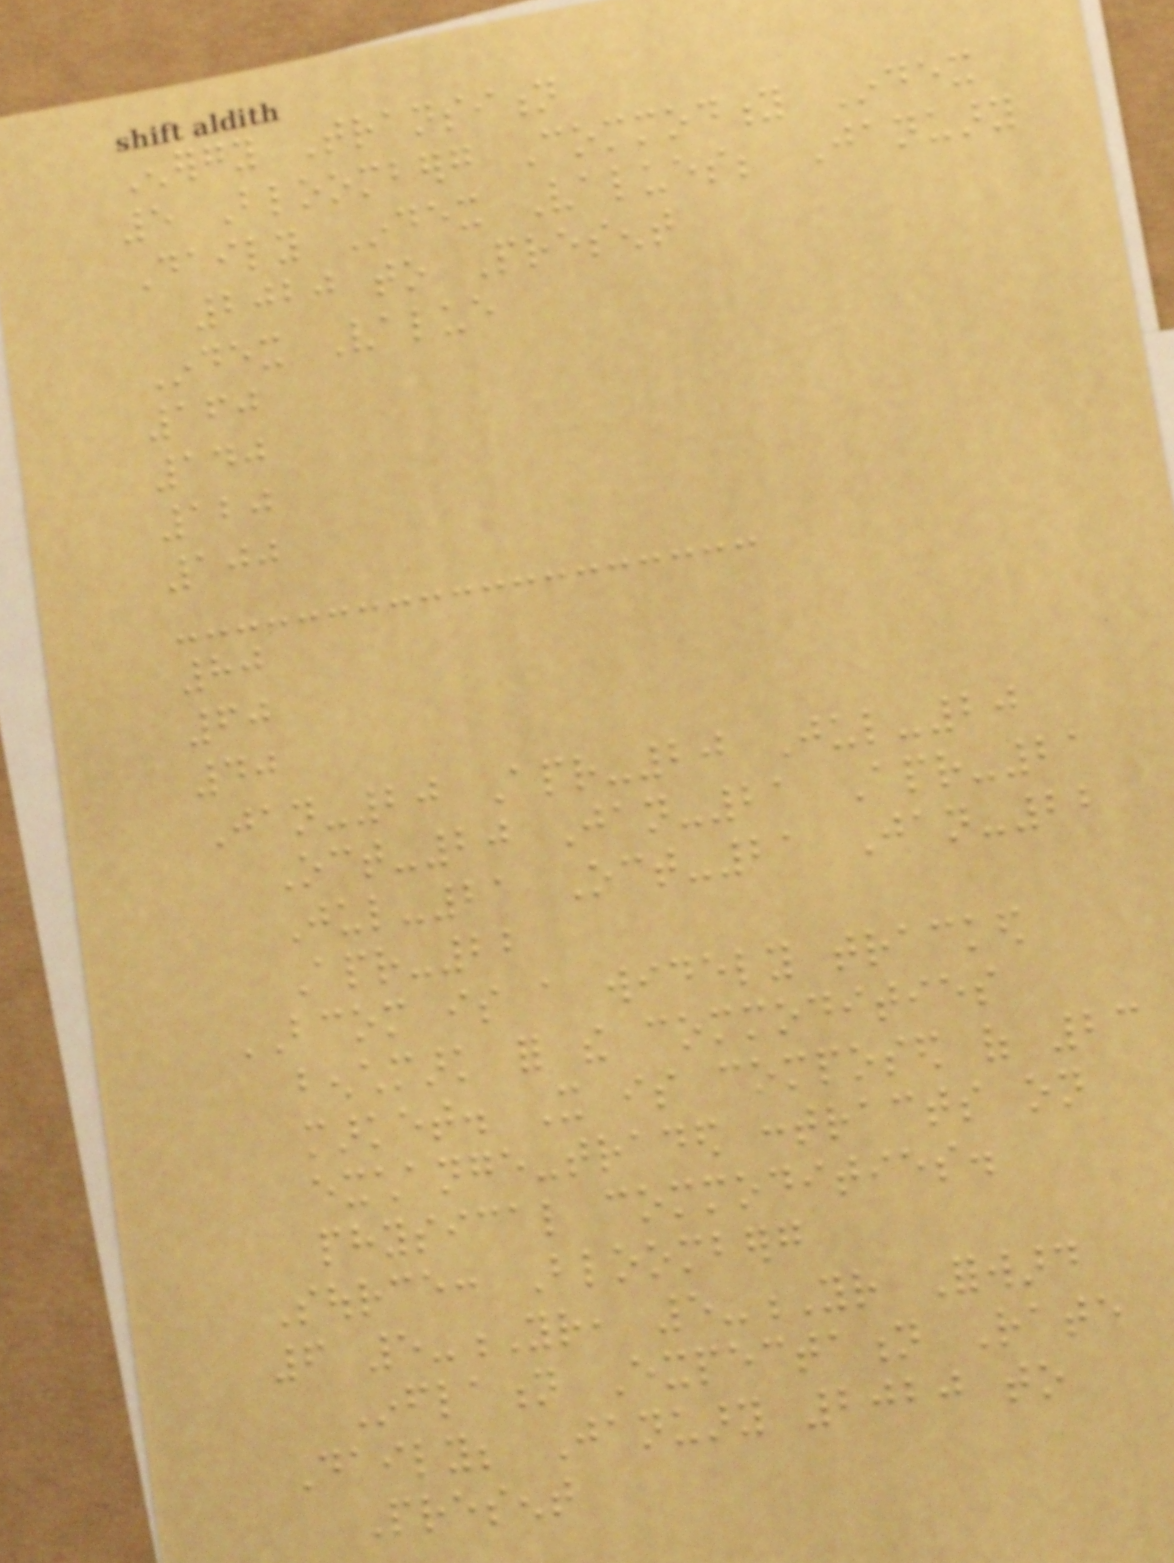Energy Transition
5 Bloomberg Commodity Index
Daily Index Values; January
2020 to Present
Index Value
160
140
120
100
80
60
40
Jan-20 Apr-20 Jul-20
Oct-20 Jan-21 Apr-21
Jul-21 Oct-21 Jan-22
Apr-22
BCOM is a widely tracked
benchmark for the commodities
market. It is composed of 23
exchange-traded contracts on
physical commodities.
Source: Bloomberg
6 5-Yr, 5-Yr Forward
Inflation Expectation Rate
Daily; January 2020 to
Present
